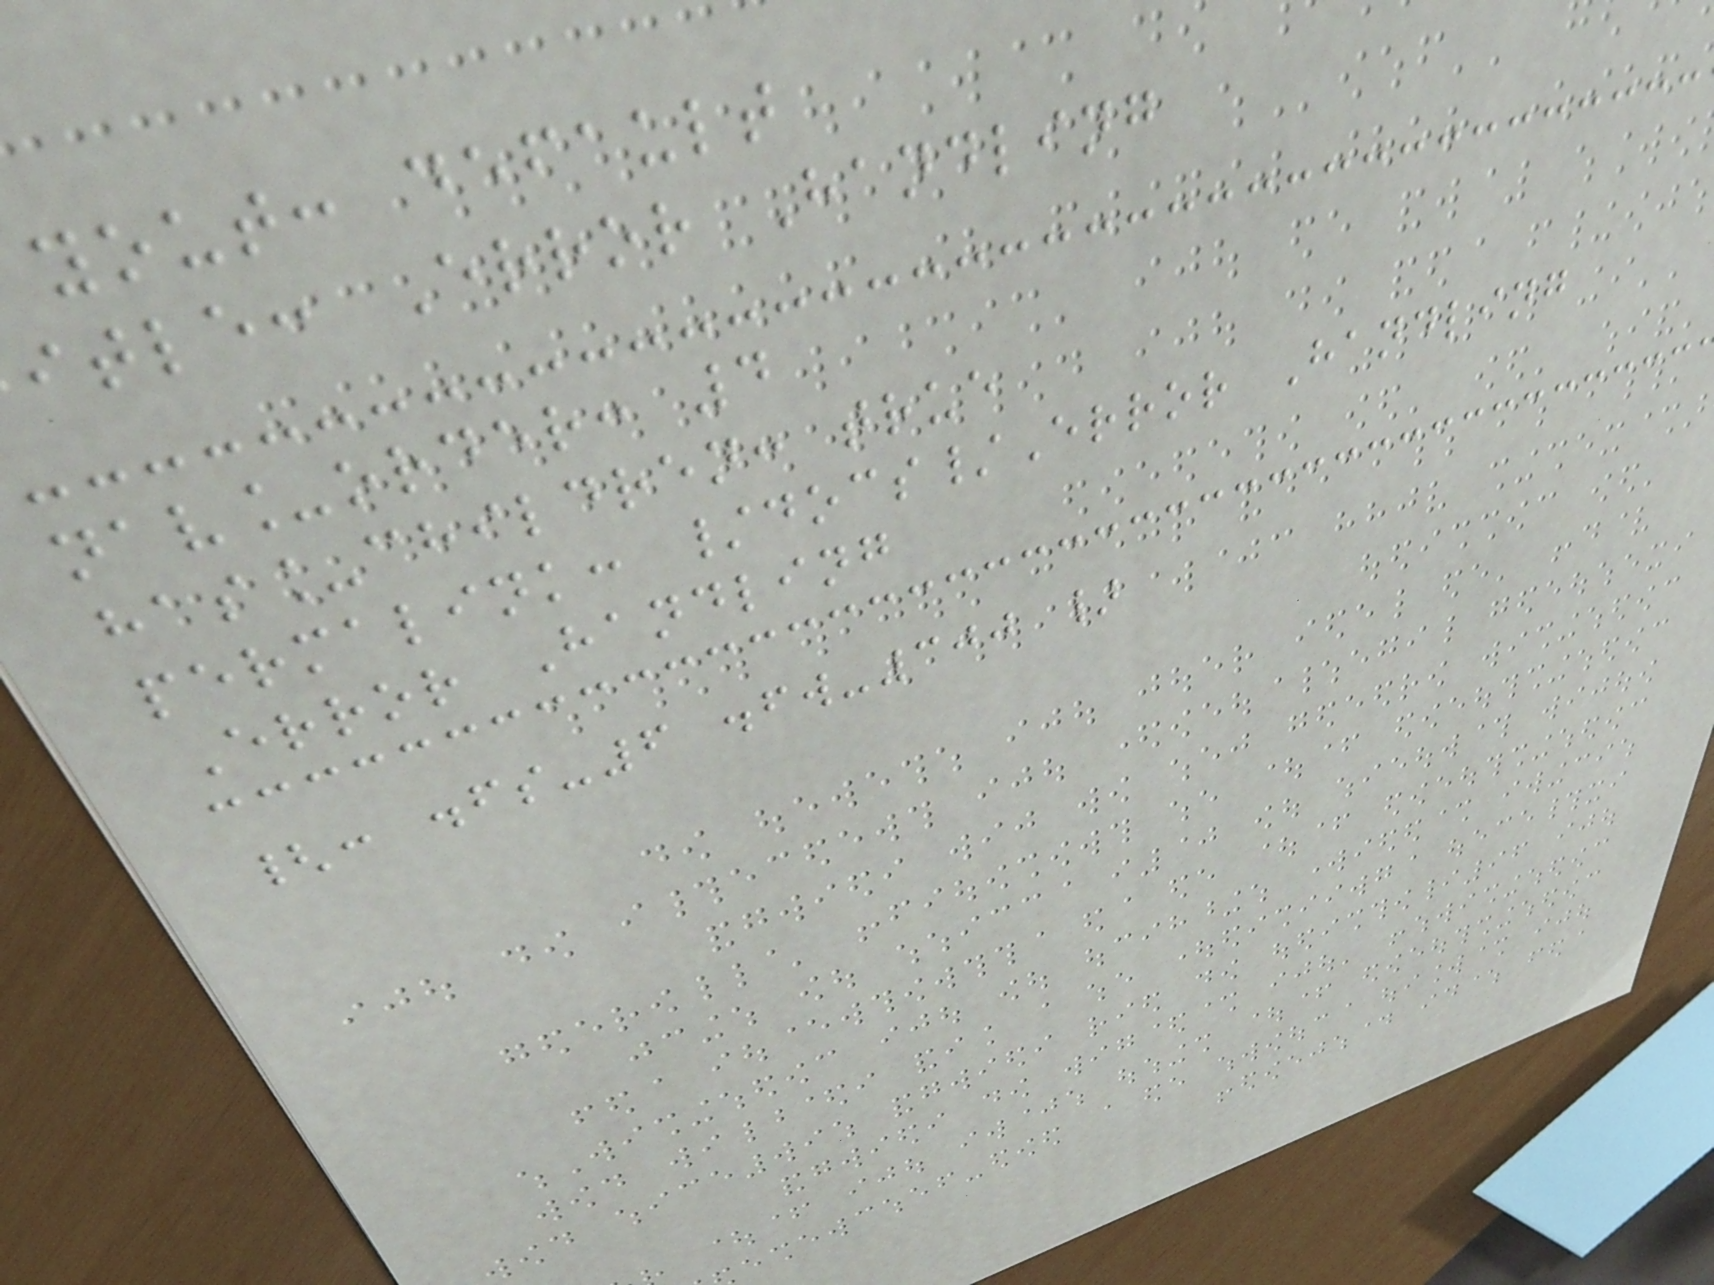yout: default
itle: Error Handling
nav_order: 4
has_children: true
permalink: /docs/Error Handling
Error Handling
{: .fs-6 .fw-300 }
